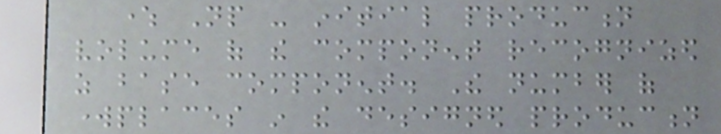where Np - initial production
volume of the component recognized
as base component. The number of
workplaces in the designed production
